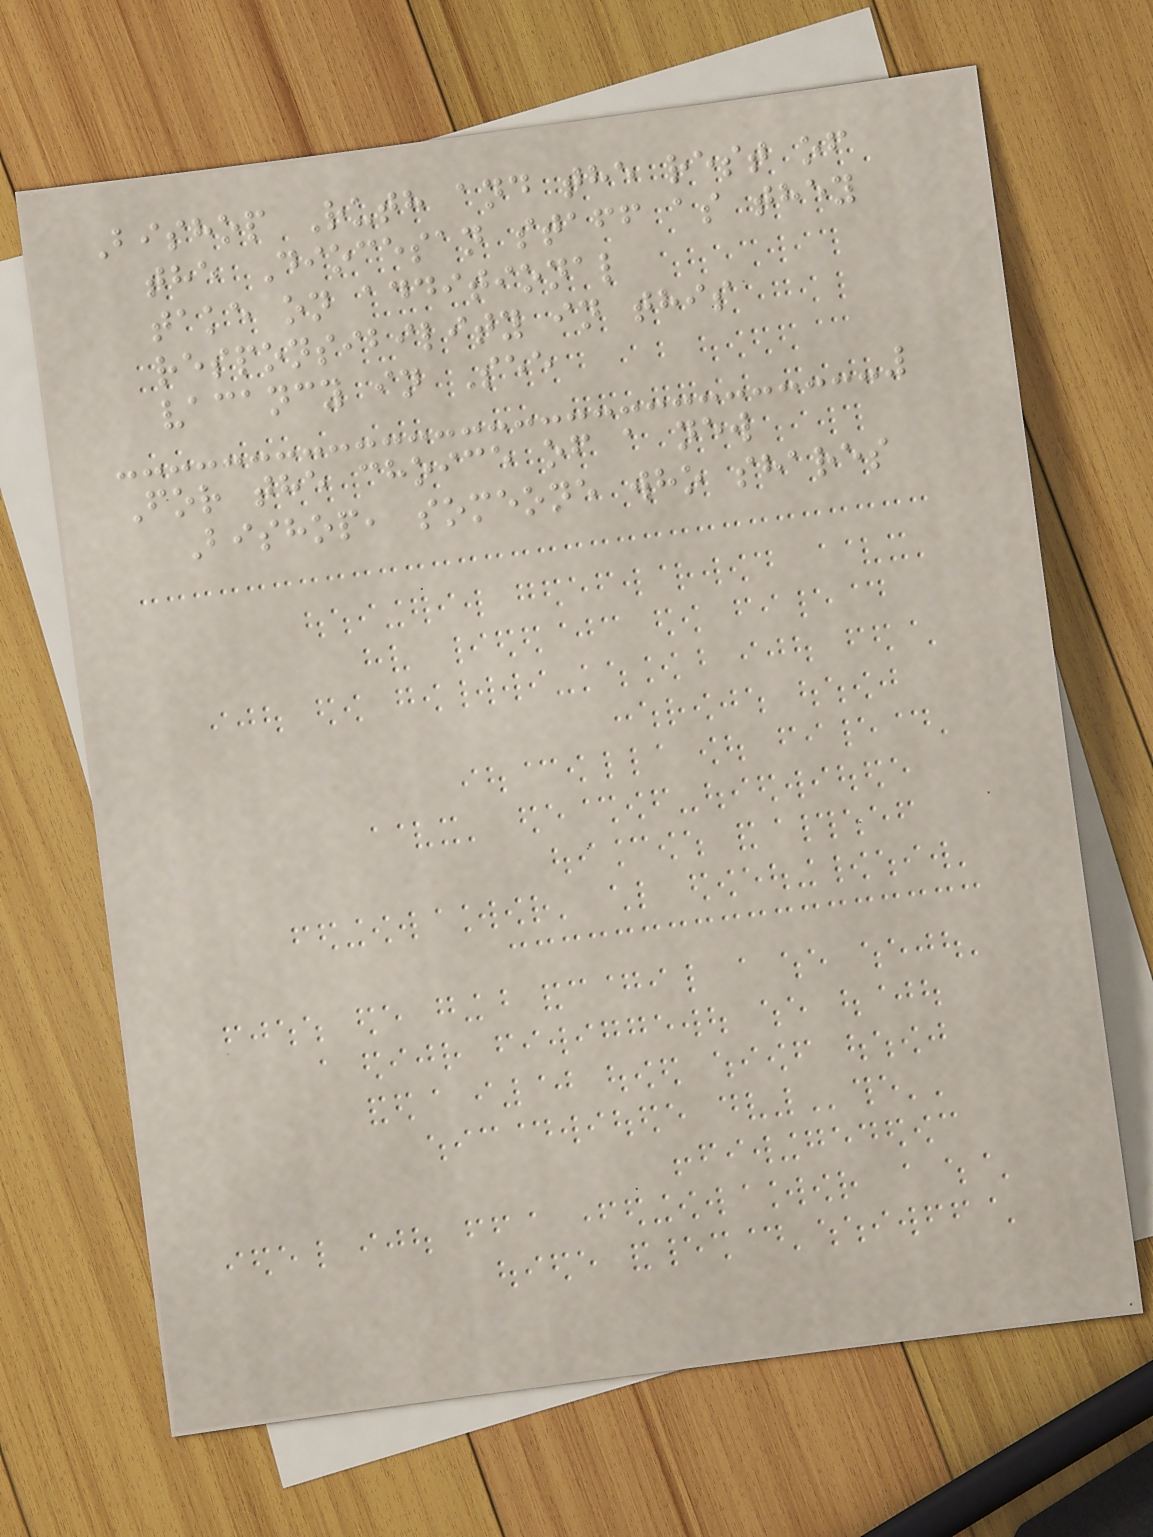Bishop Ruth and the rest of
the Diocesan staff as they
take on additional
responsibility in this
vacancy in See
For the choice of a new
Bishop, someone who shares
